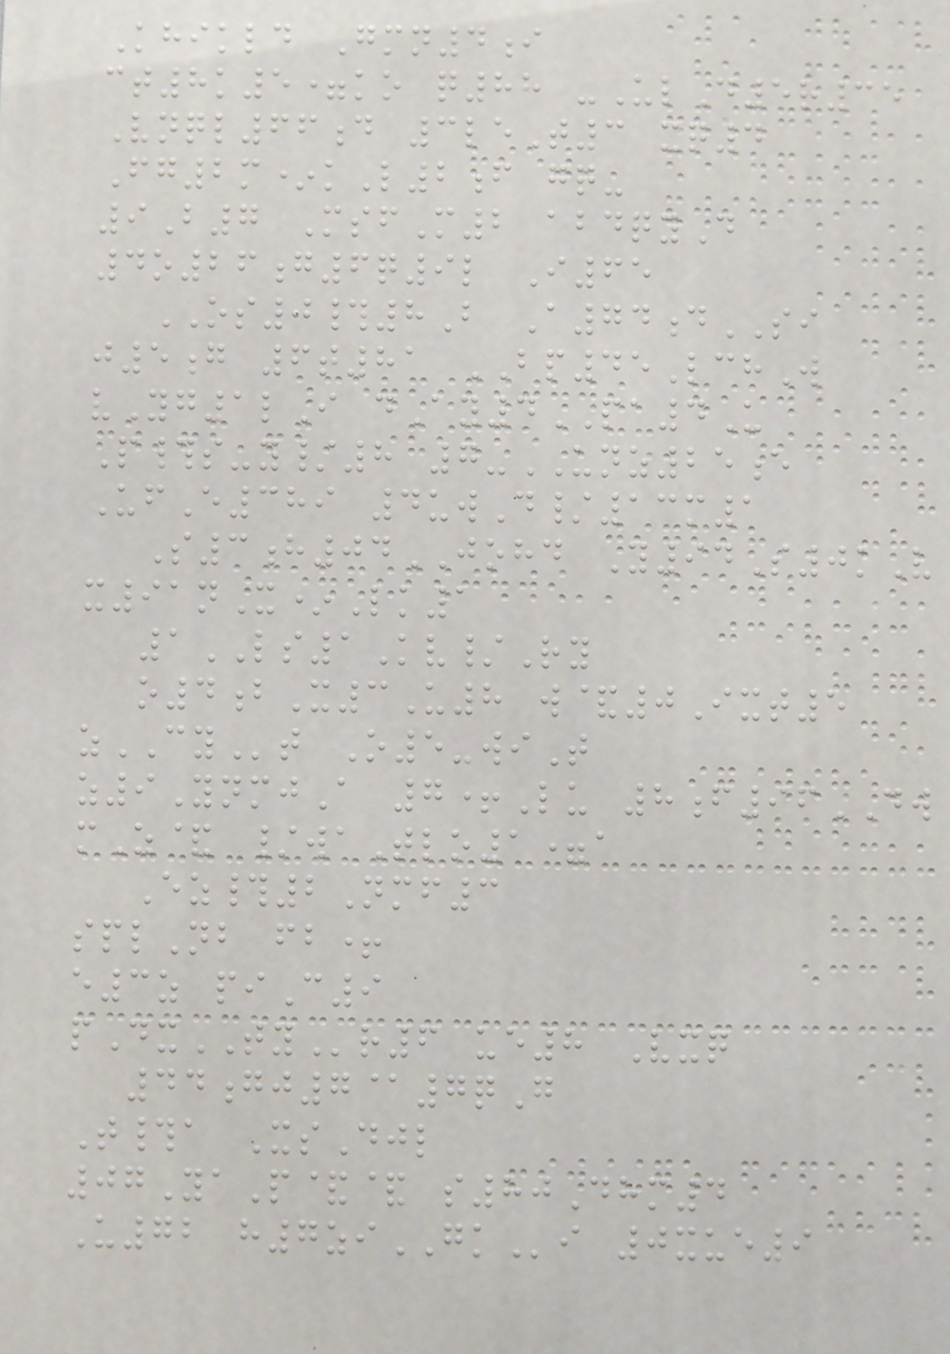Khikld Gmn4i
ct8k5=ko q88 -UlD5r35
Vnql66d 3leT3 xq4
Fg2m*kL2f gq-
9B7 MsfM2 abdqyD
4o26g6q9l I65
OS0#8B A74dSI
j5g 6t81 BP45LchW
vYg1lI dAy4PA4U
P#s-y/8 7-UNZ25e
UfE389 4uwD/13m1
S3h04JOHD Y94S0kV
x91nX*Lk1
1LS1Kv/Ry
o4bX3U8 w&0Ixt5
zCYt O5-wiT
z9YnmjA 7+Lu 8f96DW
mZ& /waTlo1=a
Ez#2Nmf3
splNb fb+
e3z piC9
pDxTYr6 ue8 Vxq
44gj7@7qG
T#a XsDjl
07YaP&& s80Dhm4
U72 h7ziGKi 0xue9
